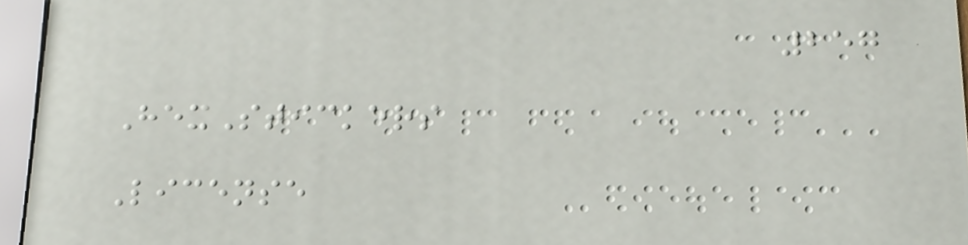257
HexStickers
License
